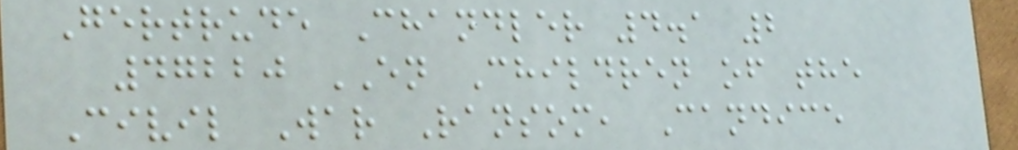Gertrude Chandler 4.1 2
47220 EN Children of the
Civil War Ransom, Candice
